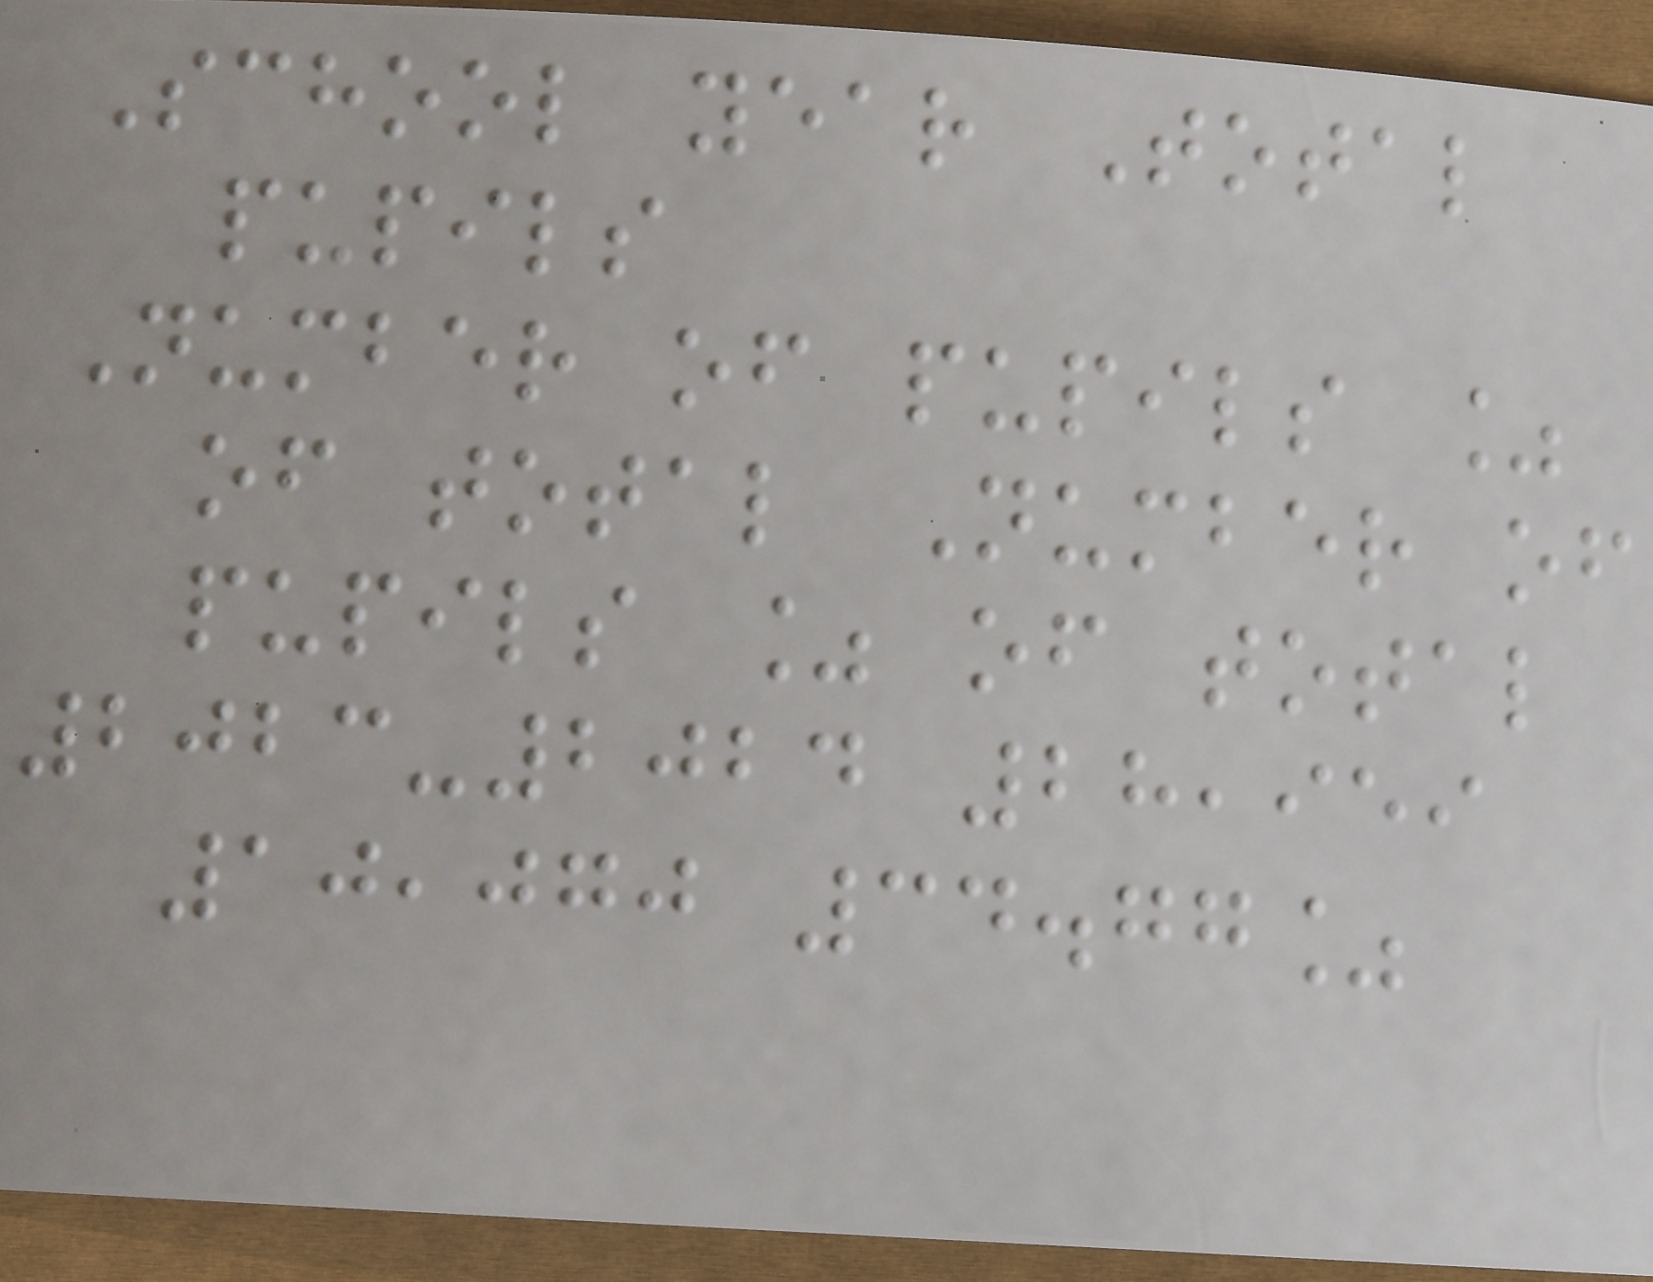School year Total
pupils
Number of pupils %
of total Number of
pupils % of total
2023-2024 28,959
10,070 34.77%
